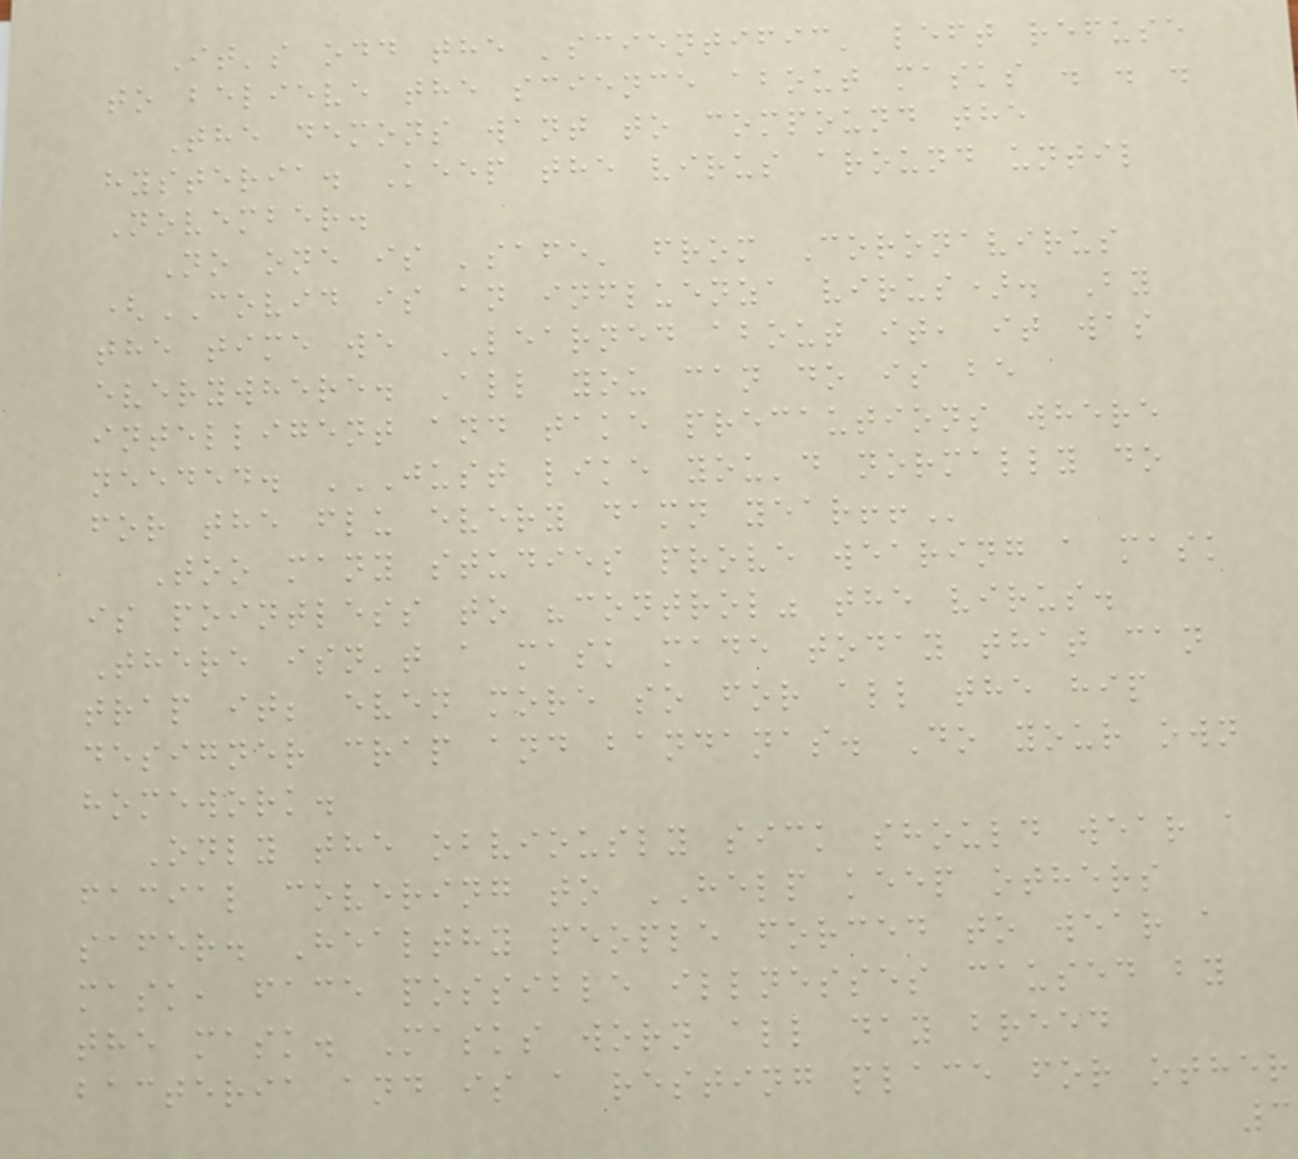It's odd the 'scientific' left refuse
to believe the science about masks . . .
The demons want to compound the
hysteria. Keep the virus around until
November.
No one is 'safe' from Coronavirus
(COVID is an influenza virus). By
the time we LEARNED about it, it was
everywhere. All you can do is be
intelligent and take precautions where
needed. JUST LIKE YOU'D NORMALLY DO
FOR THE FLU EVERY DAMN YEAR!!
Too many studies prove wearing a mask
is pointless to "control" the virus.
There isn't a mask made today that can
trap it; even more so for all the hip
designer crap and bandanas. Do your own
homework.
Only the obviously sick should wear a
facial covering to HELP keep others
safer. Healthy people forced to wear a
mask, face possible illnesses caused by
the mask. Masks worn all day breed
bacteria and is a resting place for other
3
